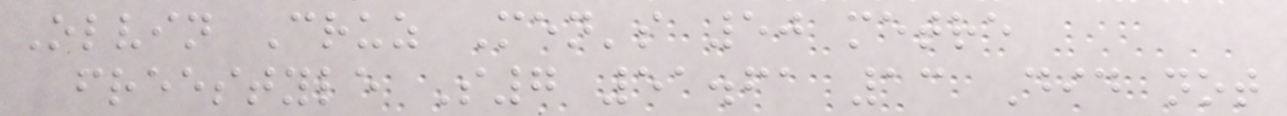Olvin Cruz Men's 50 metre
freestyle S7 51.61 13 Did not
